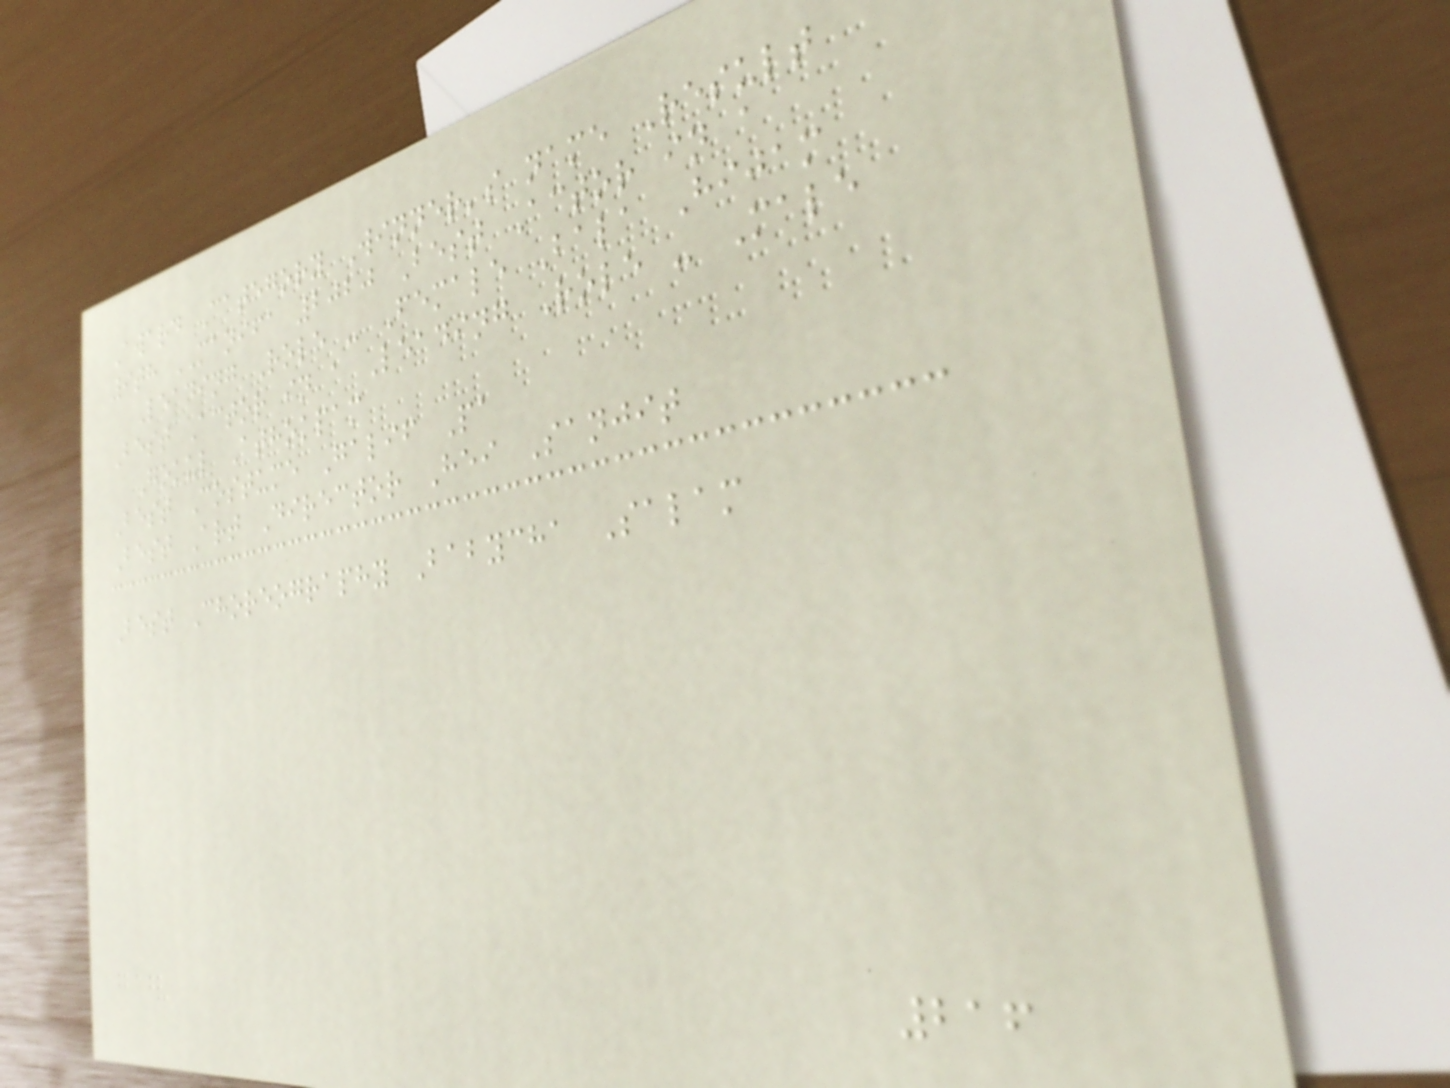Award Category Winner's name Result
9th MANIFA 2020 Best Actor in a
Leading Role - Female Bala Hijam
Best Actor in a Leading Role - Male
Gokul Athokpam
Best Costume Galif Pa
Best Art Director Hei Sanjit
Best Choreography Babycha Salam
216
